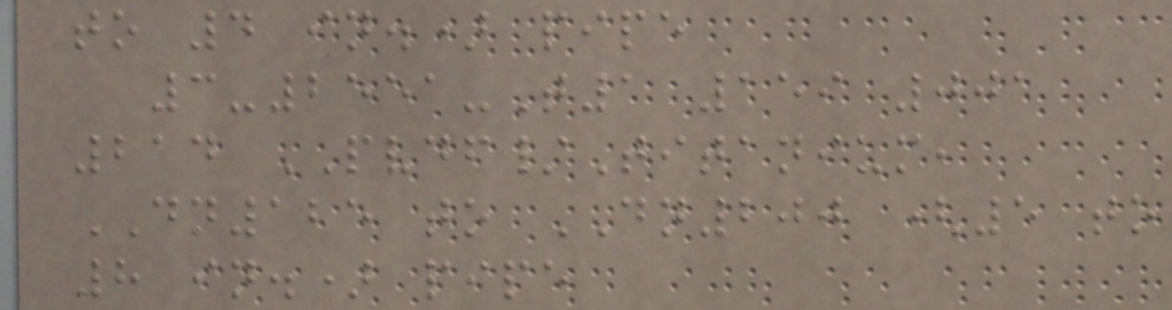to 4 in.) pipe
3-2551-T1 159 001
214 PVDF/Titanium,
DN125 to DN200 (5 to
8 in.) pipe
